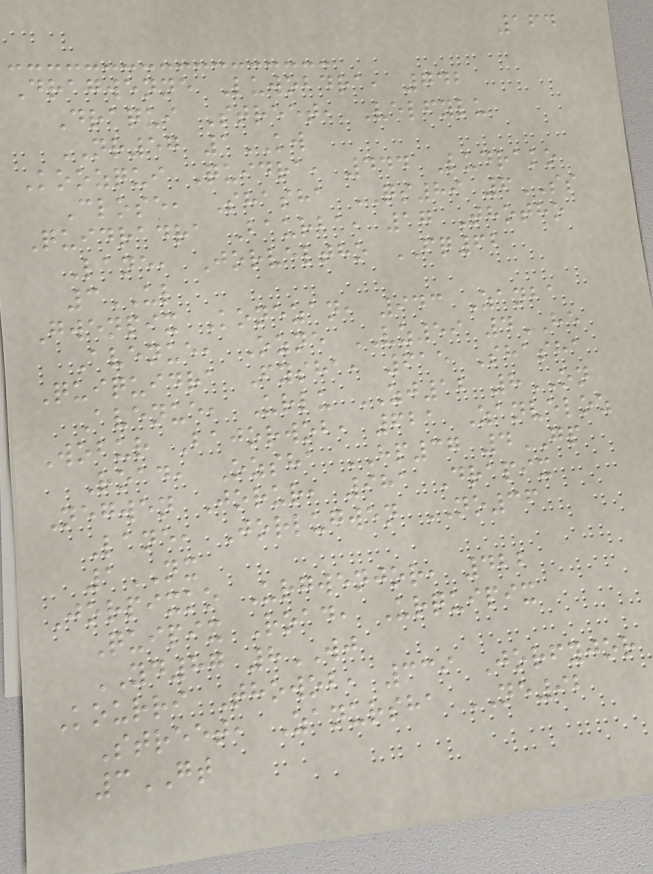164
Dragwenne Luwobdra, 742
Draqui Street, Velfylu
NR57 1KW
Koozqui Quidra, 444 Ludrako
Close, Shasha QS89 6SS
Quidradra Baurba, 17 Thotho
Lane, Jorveltho FQ62
3UL
Gwenpix Konezan, 943 Zanba
Avenue, Ozne VZ59 4HE
Quiquidra Fysha, 615 Shasha
Avenue, Urlu ZJ12 8ON
Wobur Bajorwob, 621 Zanveloz
Road, Ozsha HP37 4GP
Negwen Jorur, 981 Drapix
Lane, Jorlugwen NO36
1NX
Jorpixko Urgwenjor, 422
Quipix Road, Urquipix
YD87 8WJ
Kourri Thowob, 339 Jorfyjor
Street, Zanursha NE92
3GT
